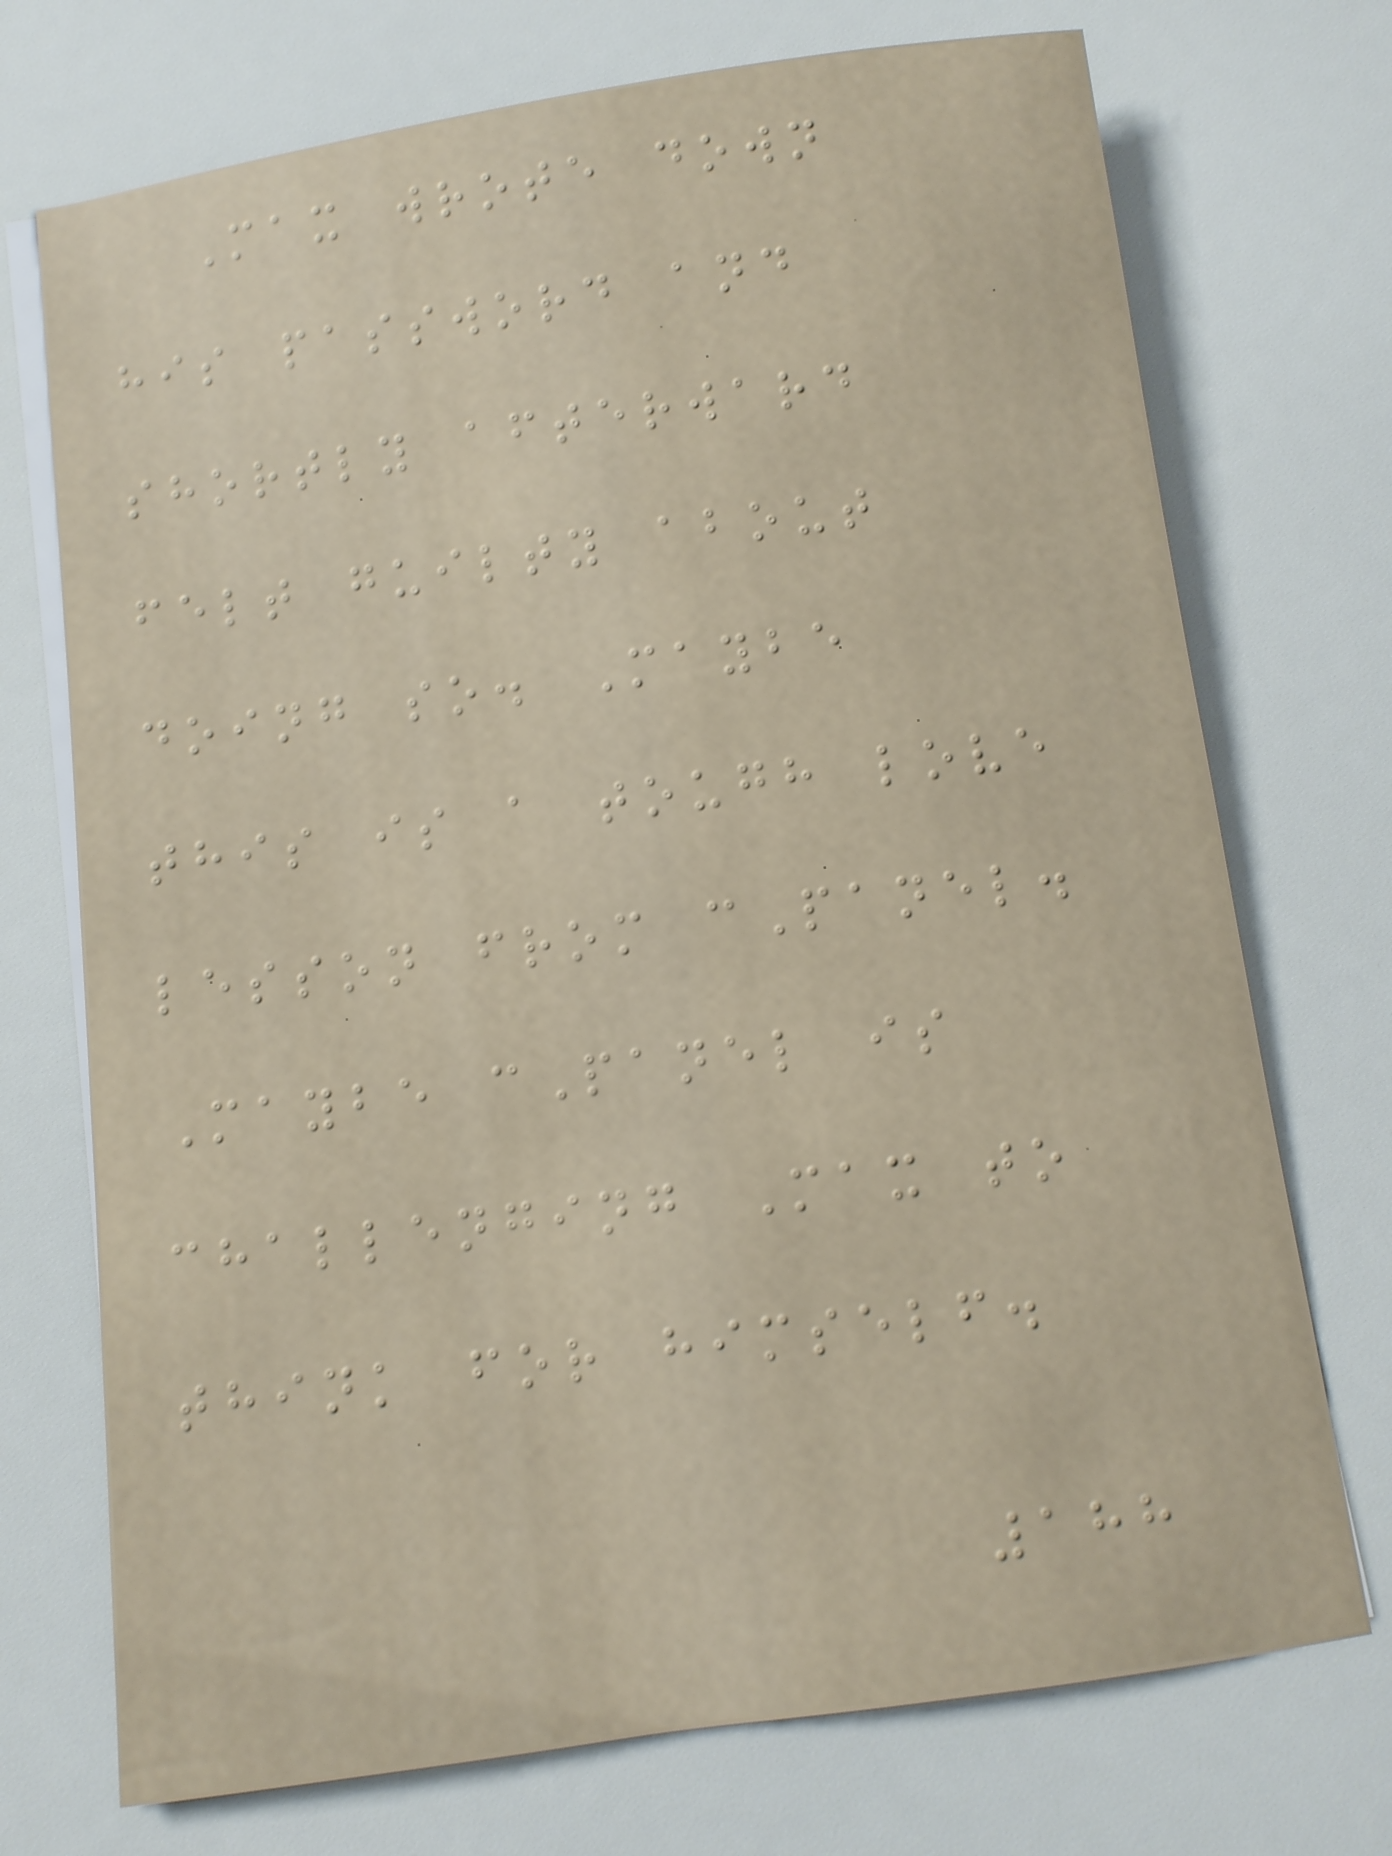Max wrote down
his password and
shortly afterward
felt guilty about
doing so. Maybe
this is a tough love
lesson from cPanel.
Maybe cPanel is
challenging Max to
think for himself.
188
